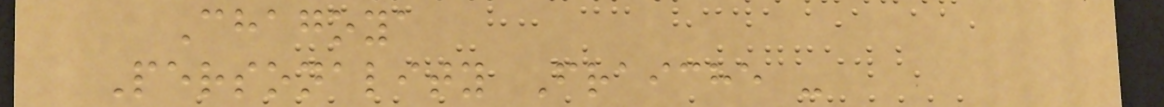Chagoya
Personality Fraiche -
